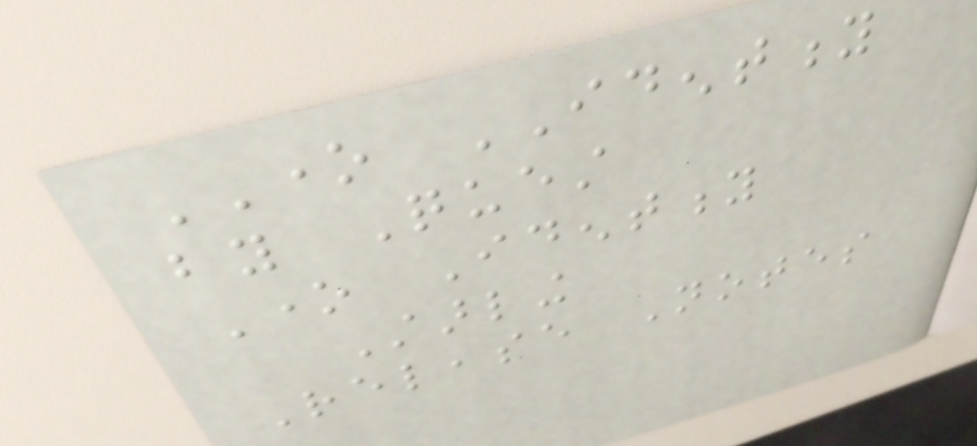ONE IDENTITY
by Quest
One Identity
Starling
Release Notes
